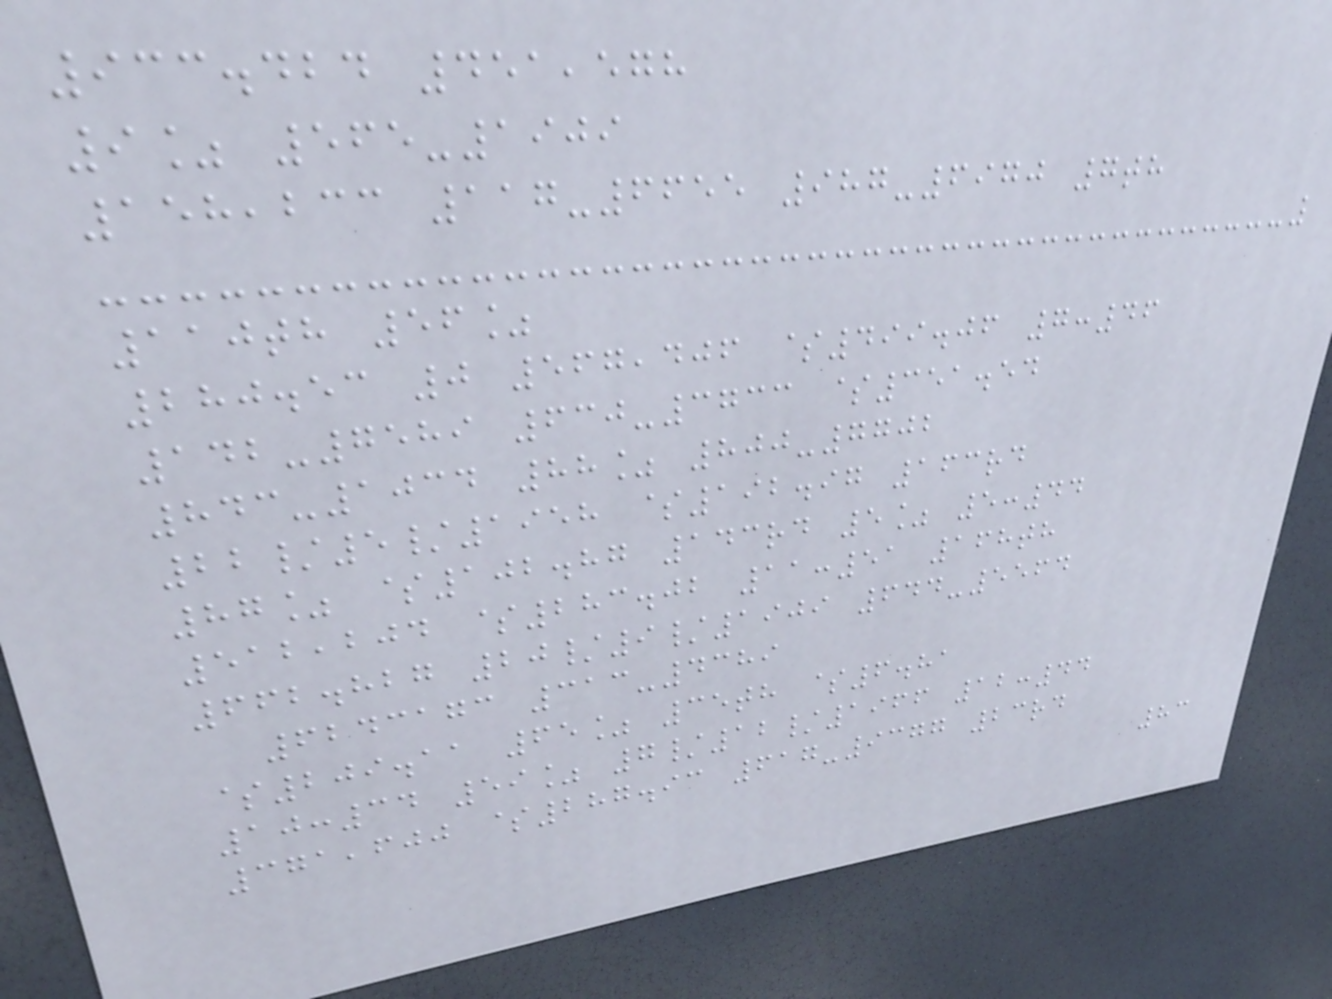933.424 451,578
9% 565-1909
158,233 117-6655 987-6970 7th
110th 56%
280.53 0 567,406 $499.06 7:46
142-7589 630-3733 $351.54
843-1034 88% 800-7702
22/5/1958 $192.97 163rd
87% $102.87 143rd 5% 5:44
512,204 $283.02 11:51 168th
662.827 20/9/1909 644-5564
6243173 313-4389
$209.11 65% 35th $6.81
10:34 59% 7/12/1966 12:44
371,600 $287.93 617-9377 23rd
83
